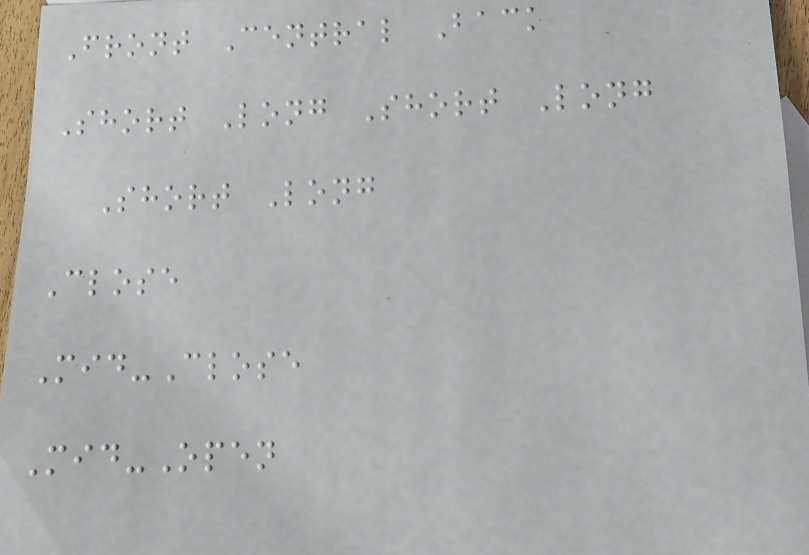Front Central Back
Short Long Short Long
Short Long
Close
Mid-Close
Mid-Open
